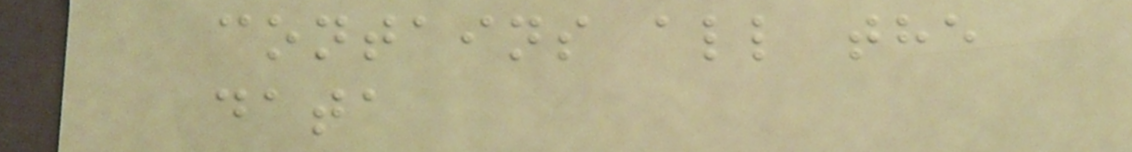contains all the
data
